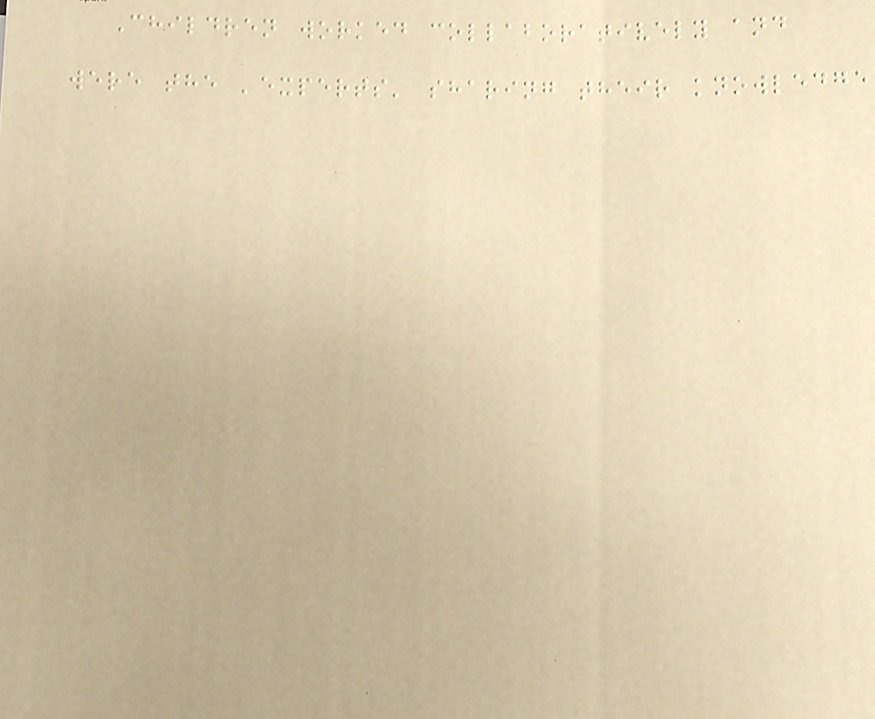Children worked collaboratively and
were the 'experts' sharing their knowledge
